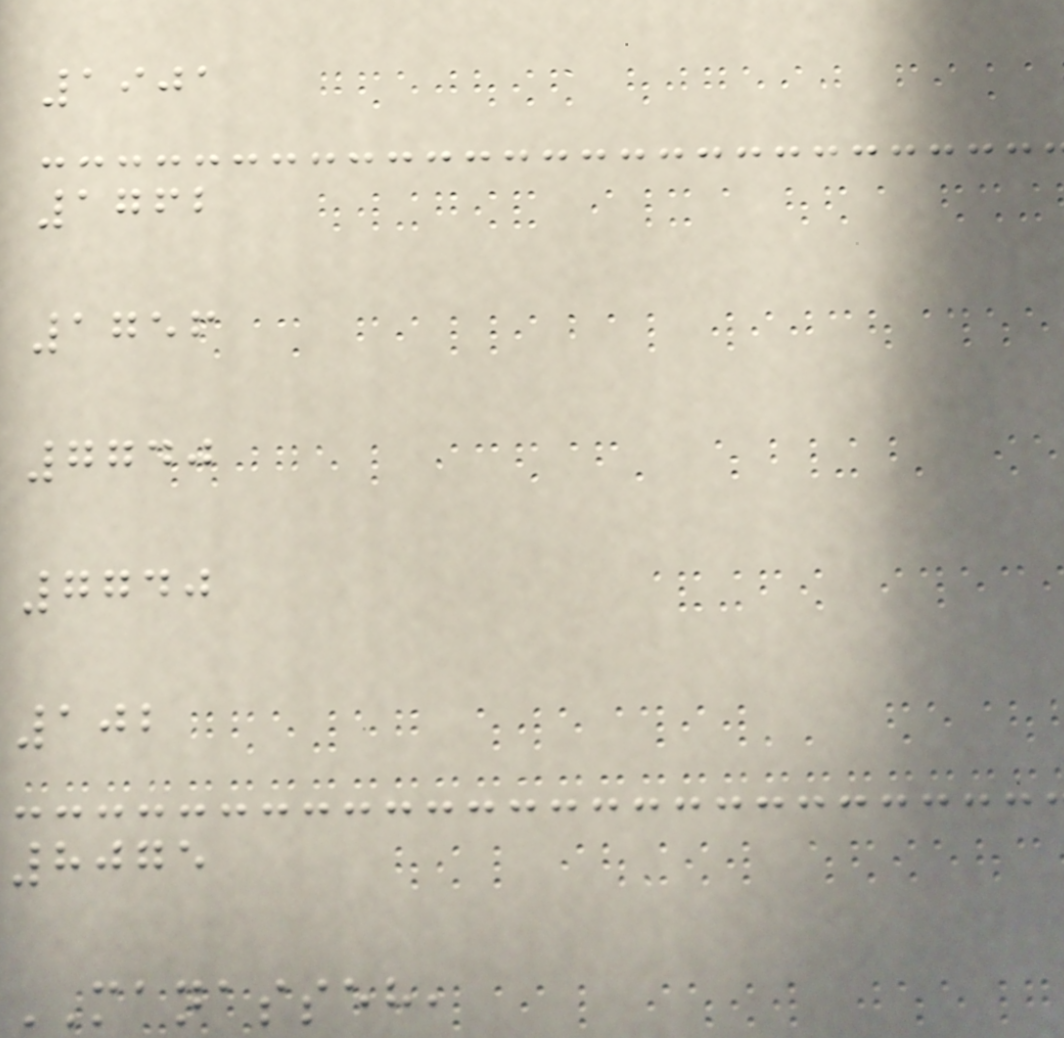1901
1762
1756
7740
7740
102
8075
MANASSEH,
